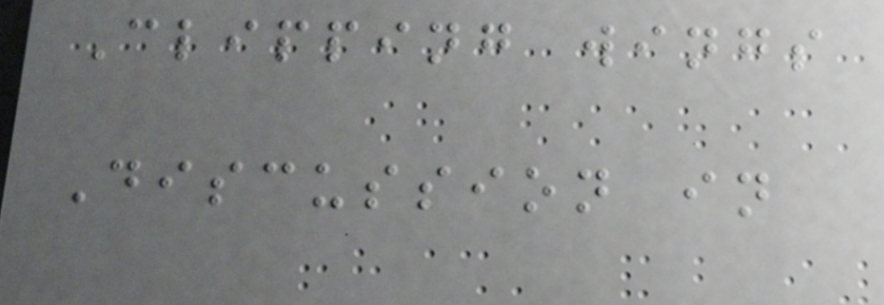Clipping wings
Discussion in
